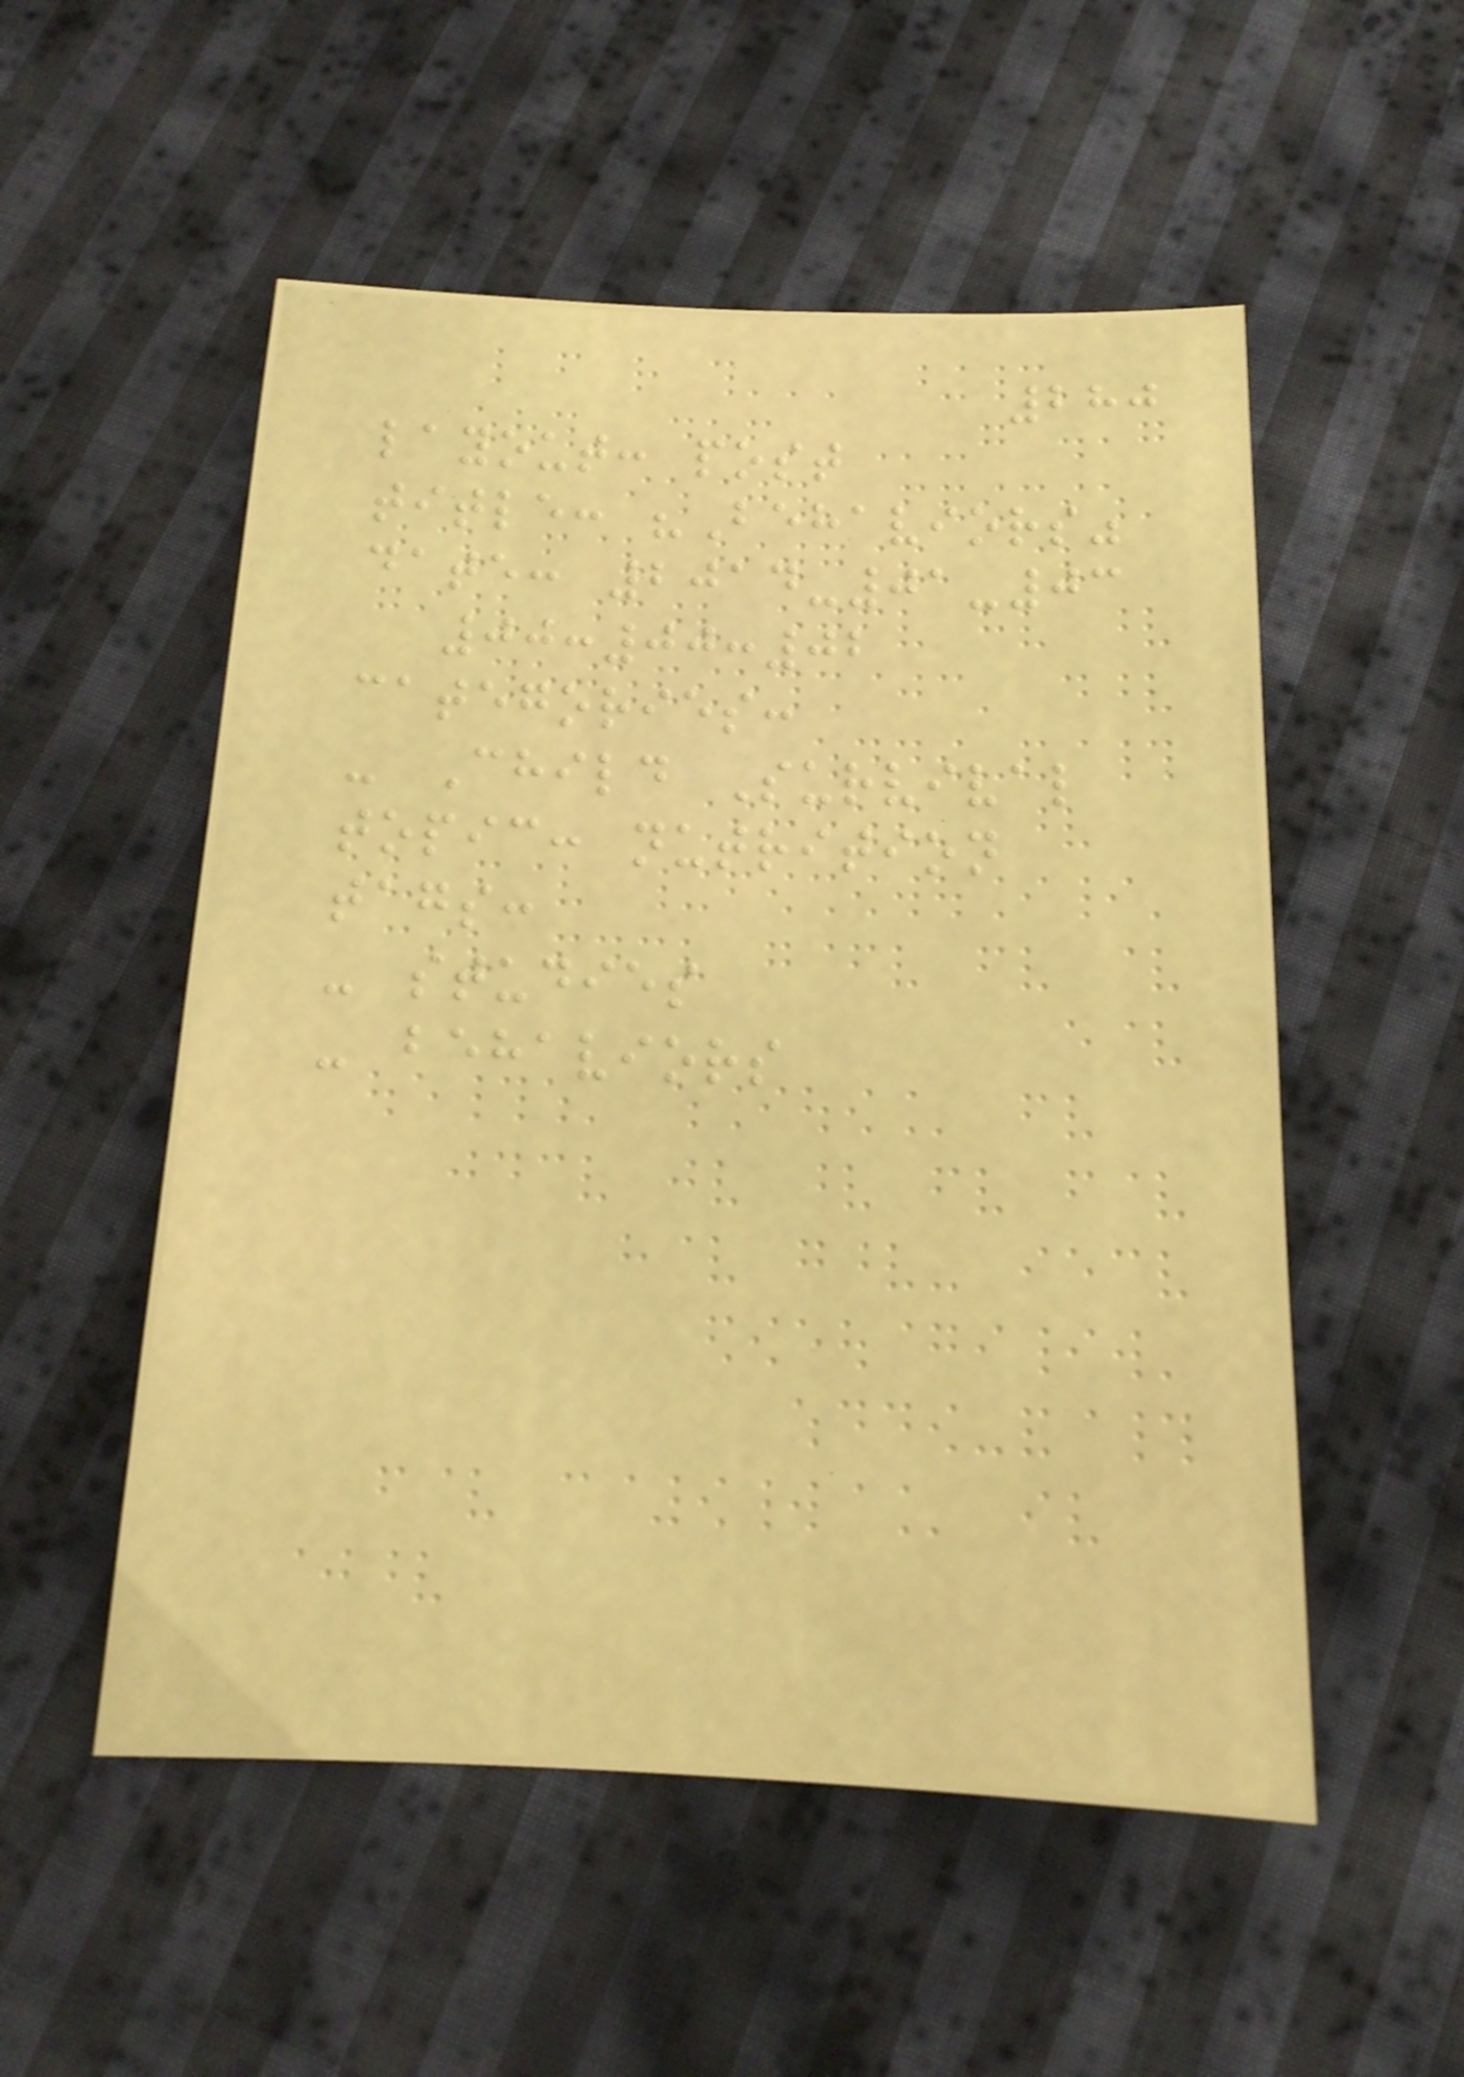280
layout: post
title: "Behaviors"
date: 2014-01-03
00:00:02
categories:
- Child Survival
topic: nutrition
tags:
- studies
- behaviors
